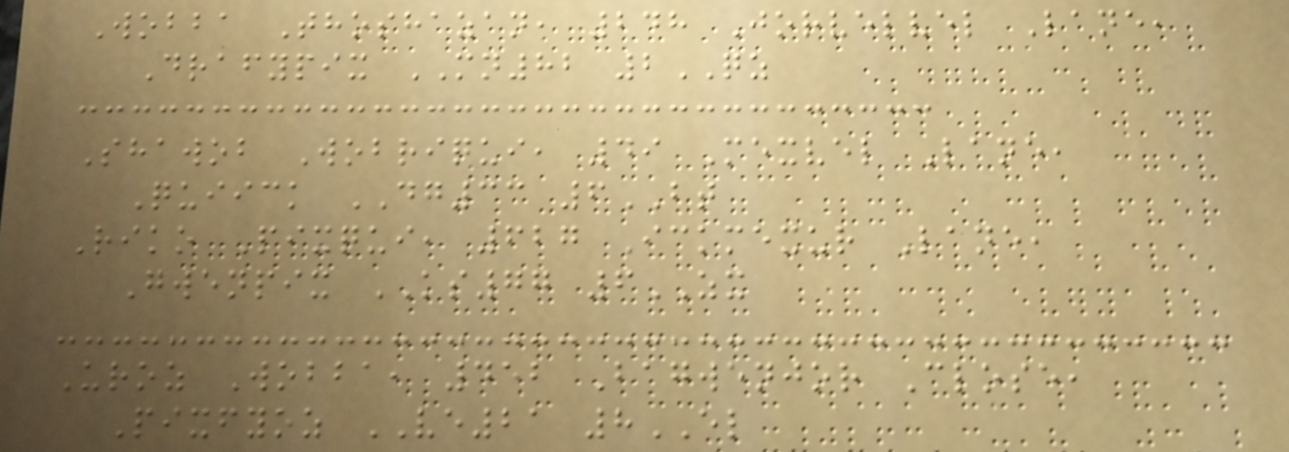Wobba Thoshazan, 248 Jorvelvel Lane,
Drafypix MN82 2QZ
Shawob Wobriqui, 49 Mexvel Lane,
Quiick DG33 6BT
Riko Pixqui, 627 Ickmexur Lane,
Gwenpix KS77 6ZX
Uroz Wobba, 452 Bagwenjor Close,
Pixfyoz VE21 8EL
